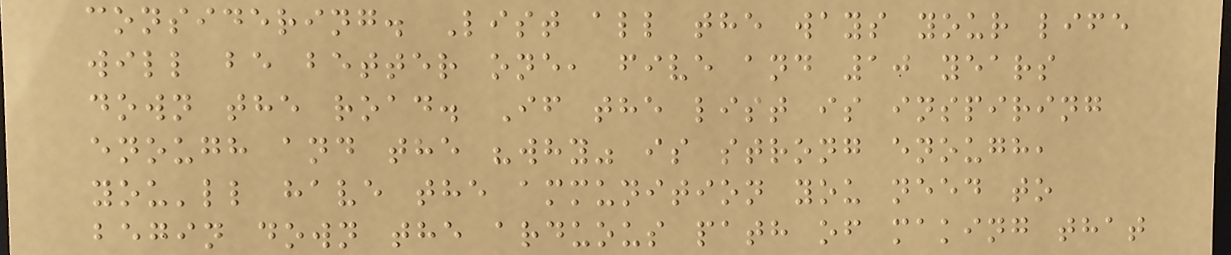considering. List all the ways your life
will be better one, five and 10 years
down the road. If the list is inspiring
enough and the "why" is strong enough,
you'll have the ammunition you need to
begin down the arduous path of making that
